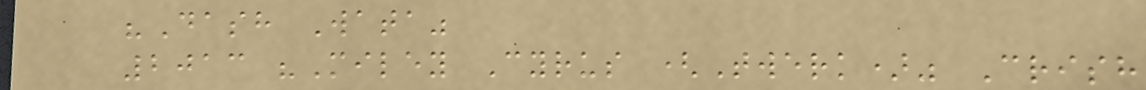"Dash Wata"
2013 "Miley Cyrus (Twerk)" Crish
